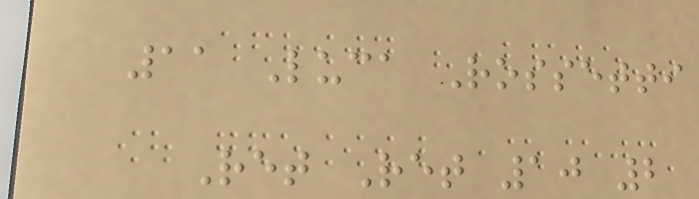11 Luca Rossetti
Ret Ret 10 2
